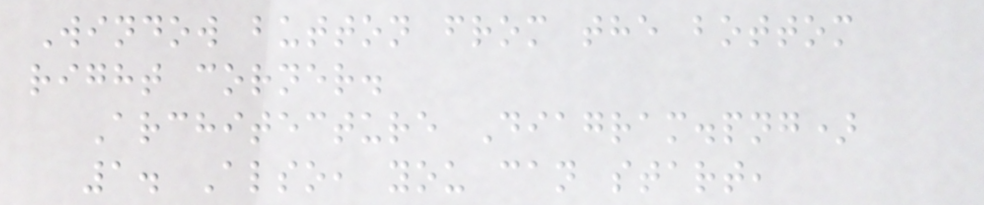Window button from the bottom
right corner.
Architecture Diagram.png)
1. Also, you can start,
